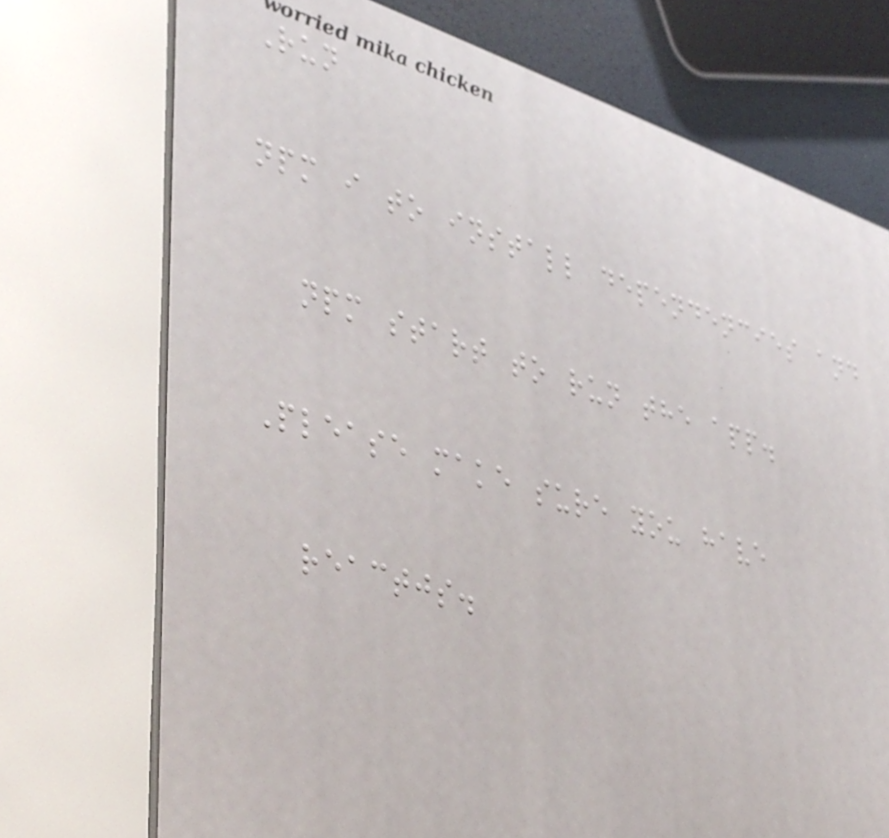Run
npm i to install dependencies and
npm start to run the app.
Please make sure you have
reactjs.
